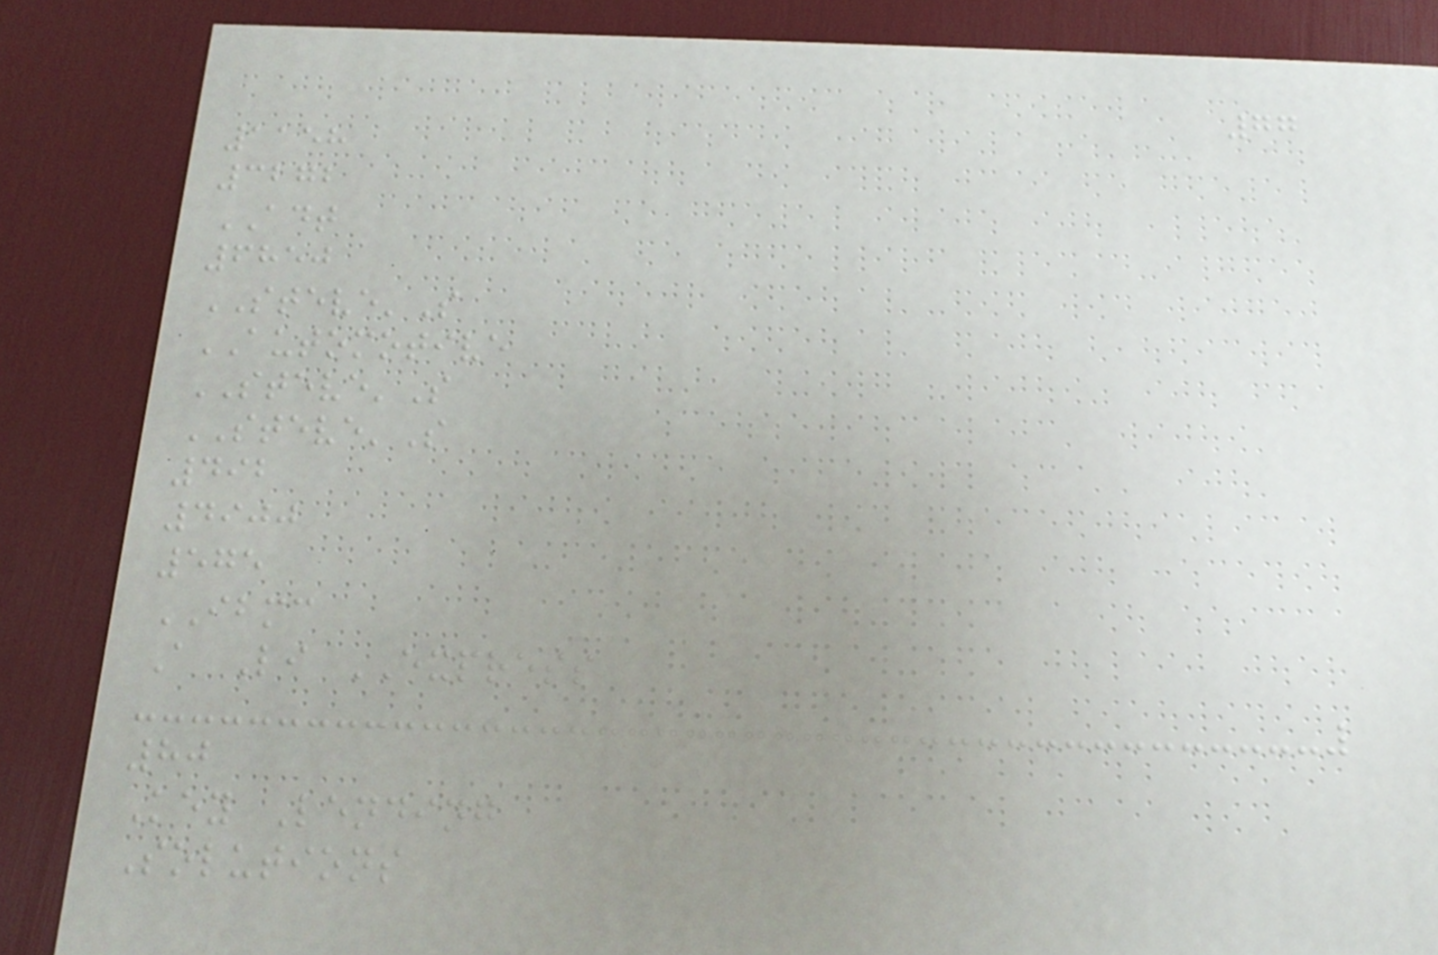77
1158
3272
ADT
6850
STEVE'S
AUTOMOTIVE
STEVE'S
STEVE'S
492
4900
575
IBMC
A Li EXPRESS
80
Key Lending
Solutions
